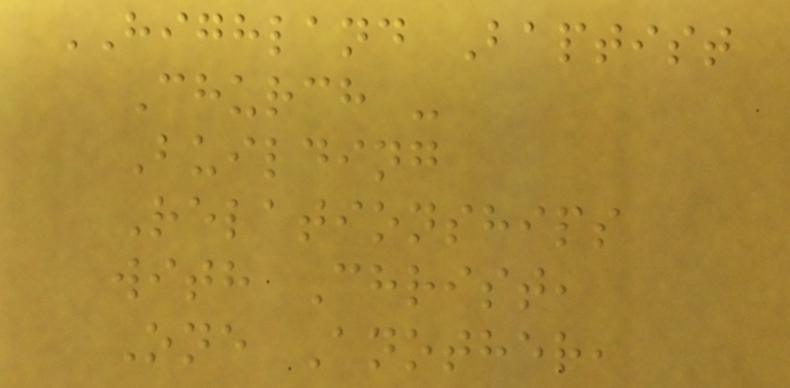HIGHLAND Baptist
Church -
Building
Relationships
with Christ,
One Another,
